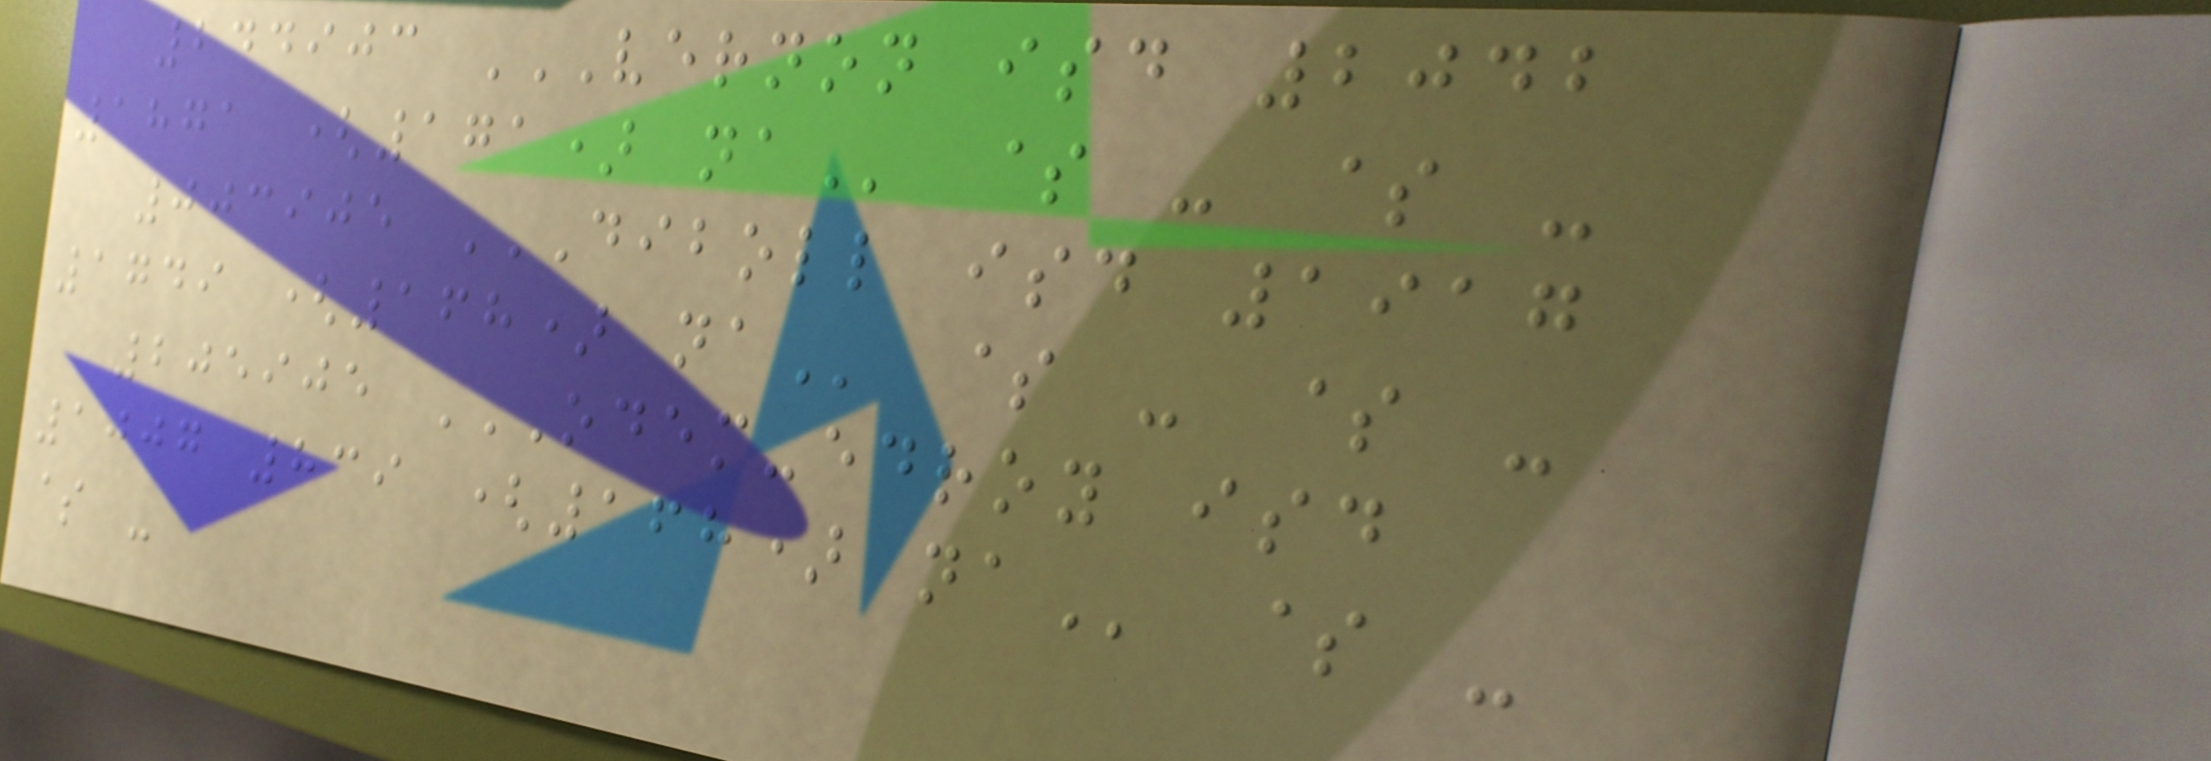244903 VERNON ISD 2042
1871 (171) NA $ - $ -
003905 DIBOLL ISD 1917
1749 (168) NA $ - $ -
205905 ODEM-EDROY ISD
1007 839 (168) NA $ -
$ -
